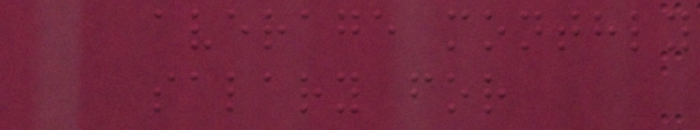average monthly
salary for
